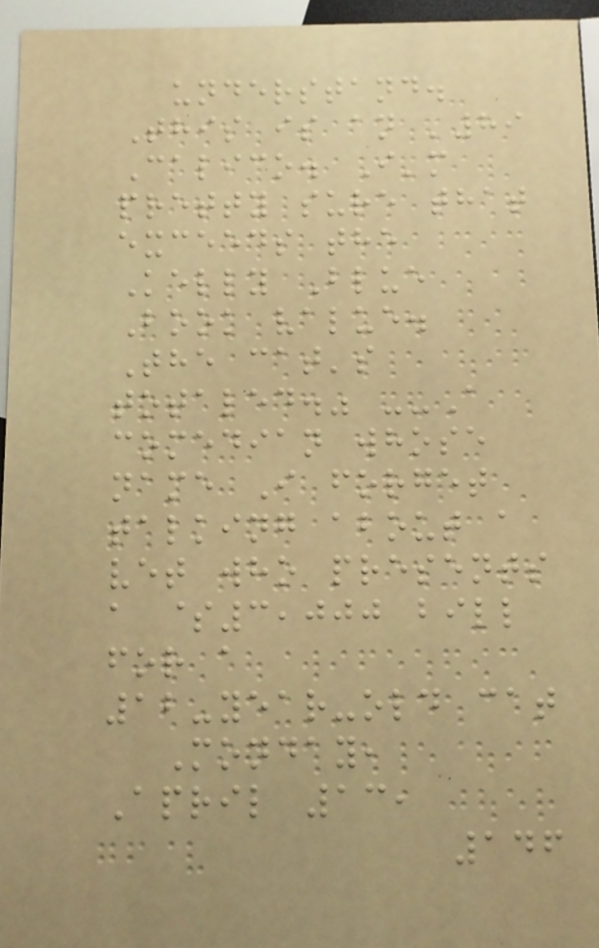understand.
This is an '89
Calico. I'm
pretty sure that
exceeds the
Kelly Blue
Book value.
The cat's
totaled." --A
comedian whose
name I forget
talking about a
vet who presents
a $3,000 bill
for a
12-year-old cat
Monday,
April 13,
146
